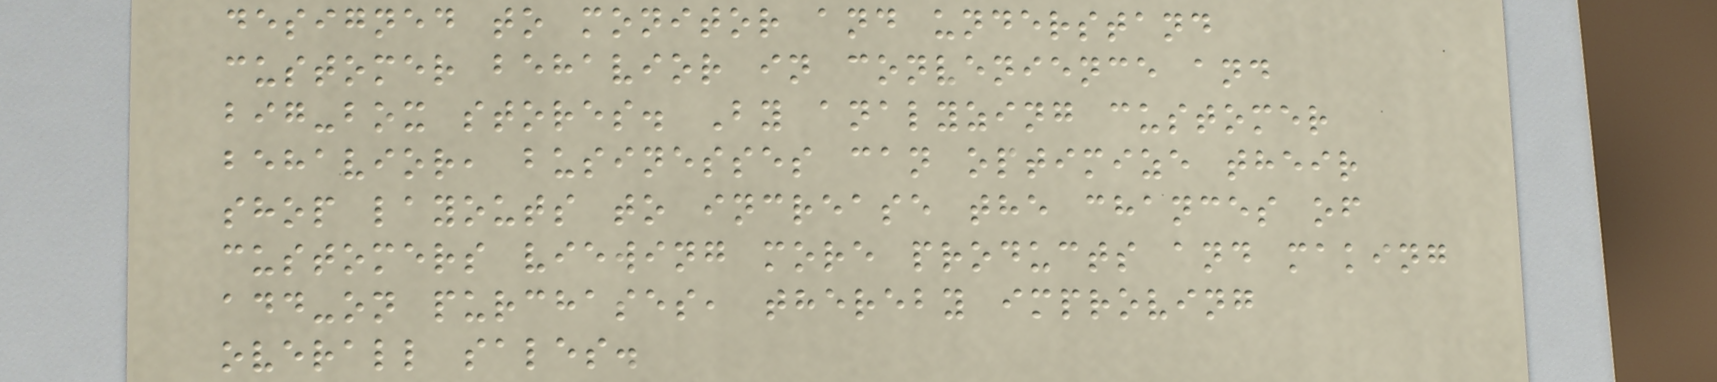designed to monitor and understand
customer behavior in convenience and
big-box stores. By analyzing customer
behavior, businesses can optimize their
shop layouts to increase the chances of
customers viewing more products and making
add-on purchases, thereby improving
overall sales.
